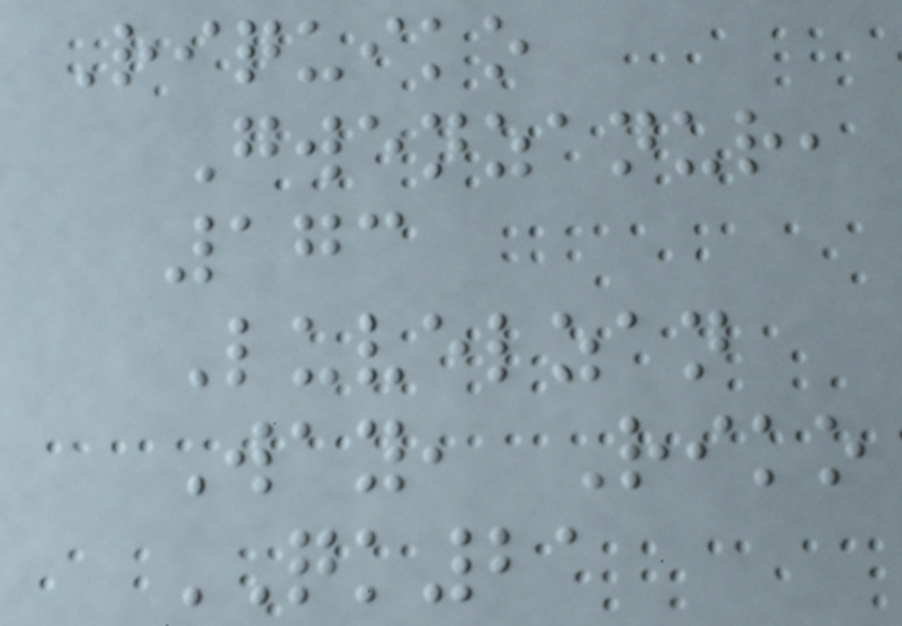Riquiko
Gwenzanur,
173
Luvelzan
Way, Riko
QK21
